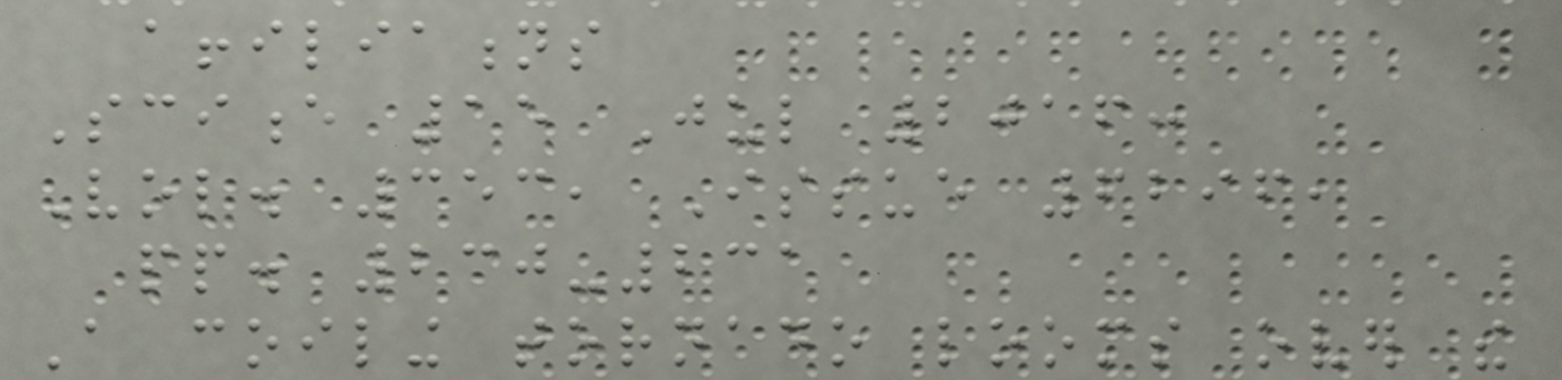affiliations
Science 15 Jul 2016:
Vol. 353, Issue 6296,
pp. 230-231
A coiling tornado looms over the
